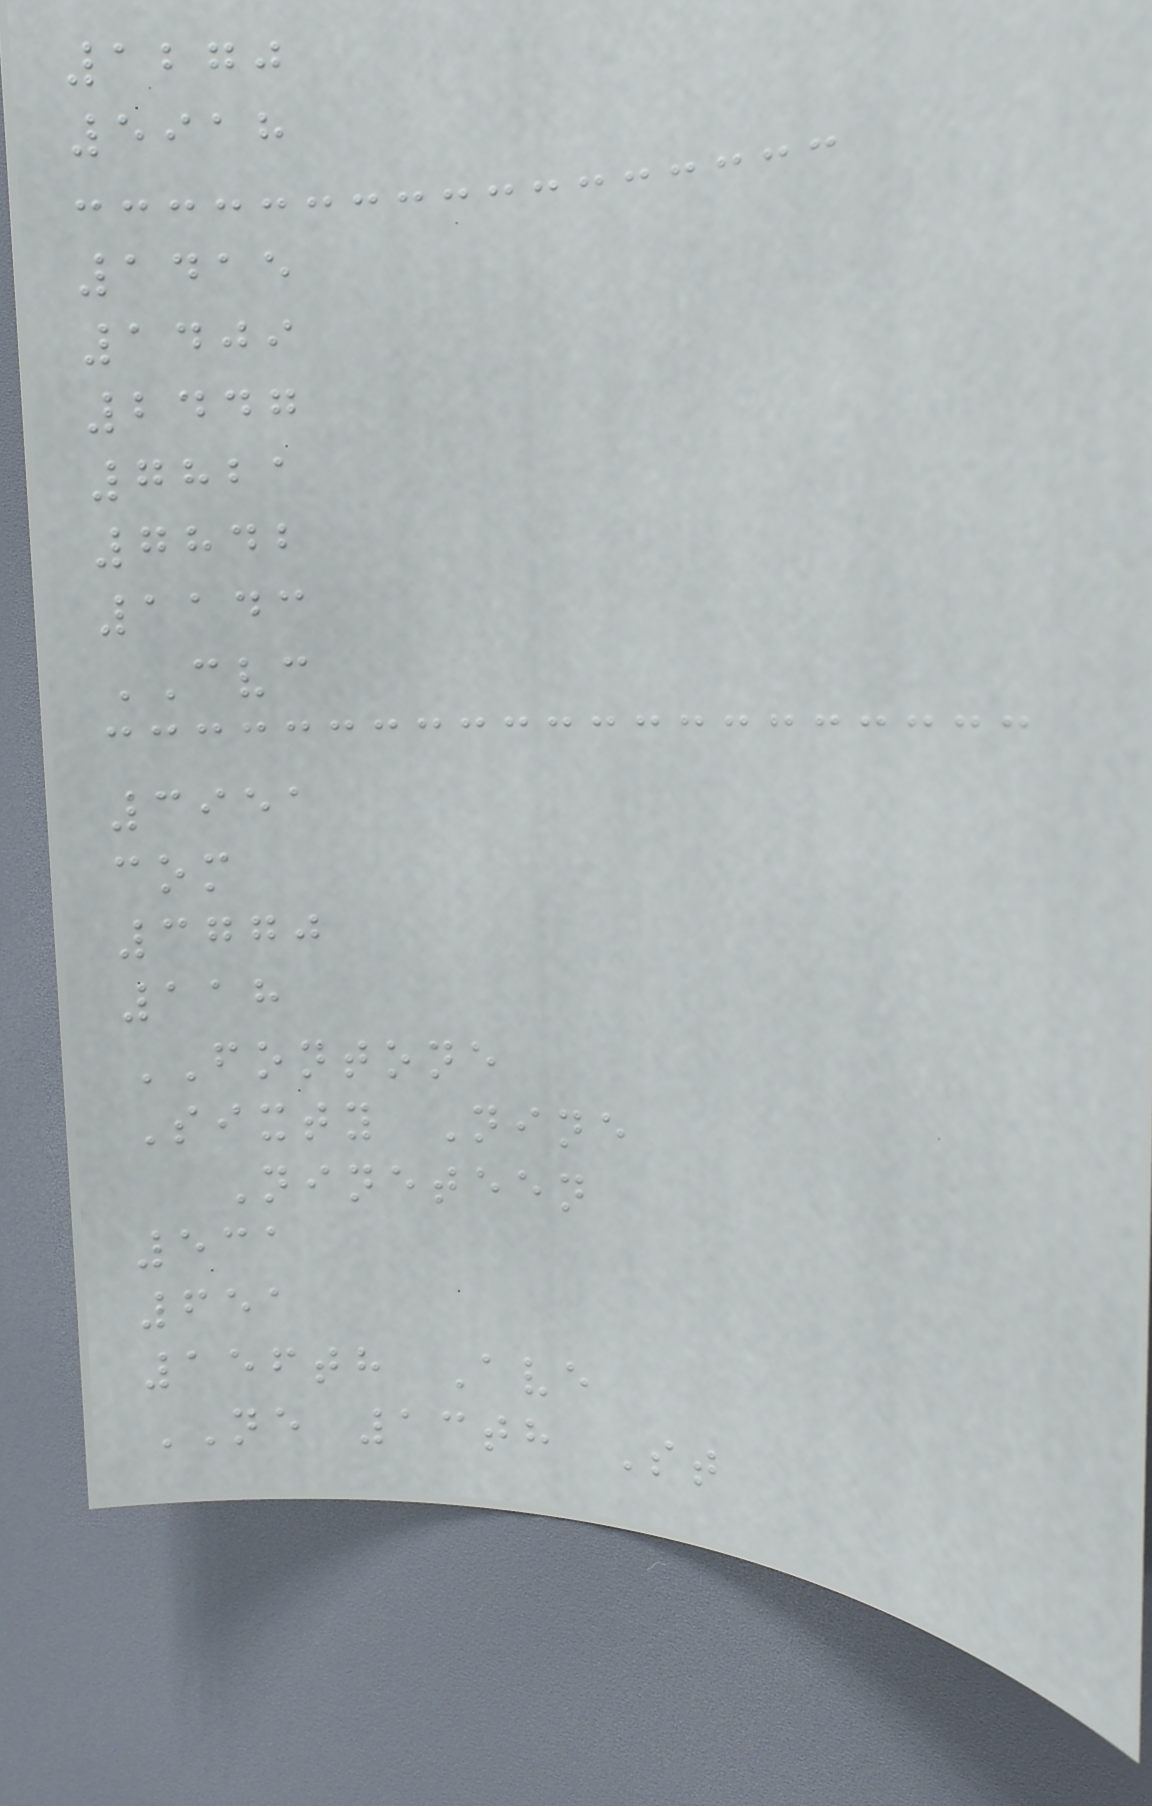1270
5918
1415
1409
2447
7821
7842
1143
CVC
3951
com
3770
118
FONTONE
Sixty Nine
Nineteen
531
651
156th Ave
NE 13th St
